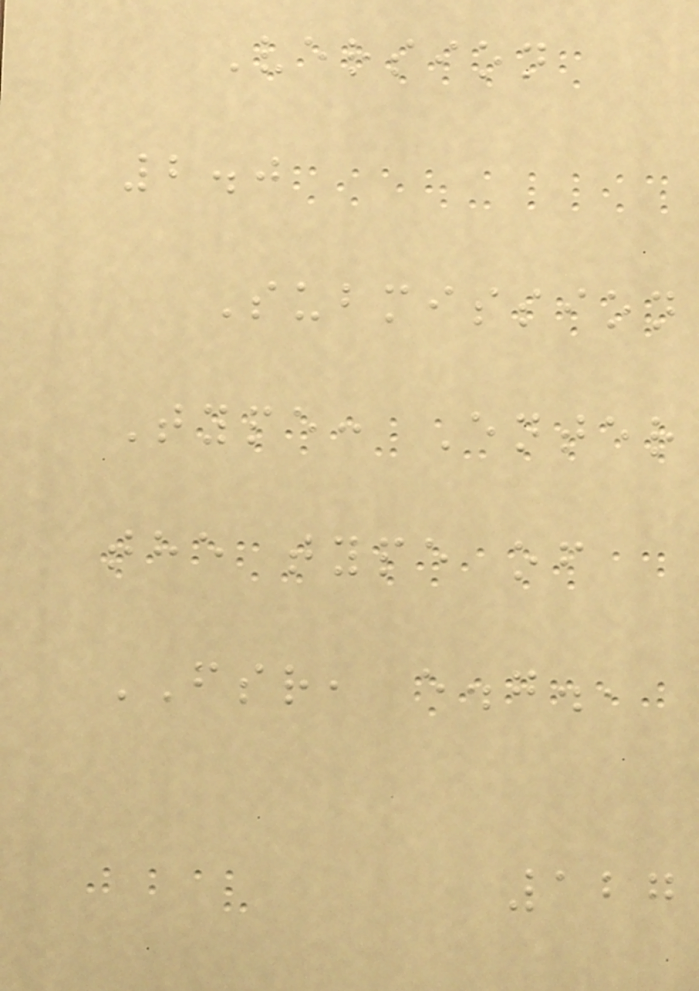Version
2.0
Submission
Type: Enter
the type of
FSR, e.g.,
127
